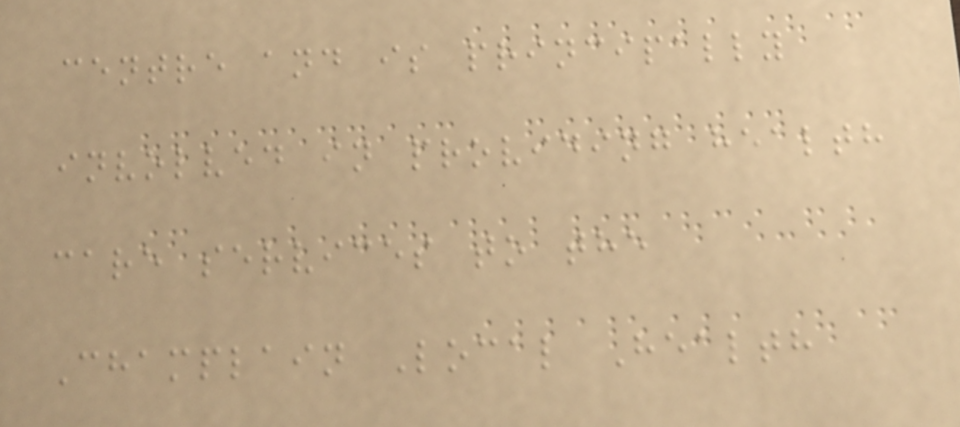centre and is principally
involved in providing health
care services to the
Champlain Local Health
